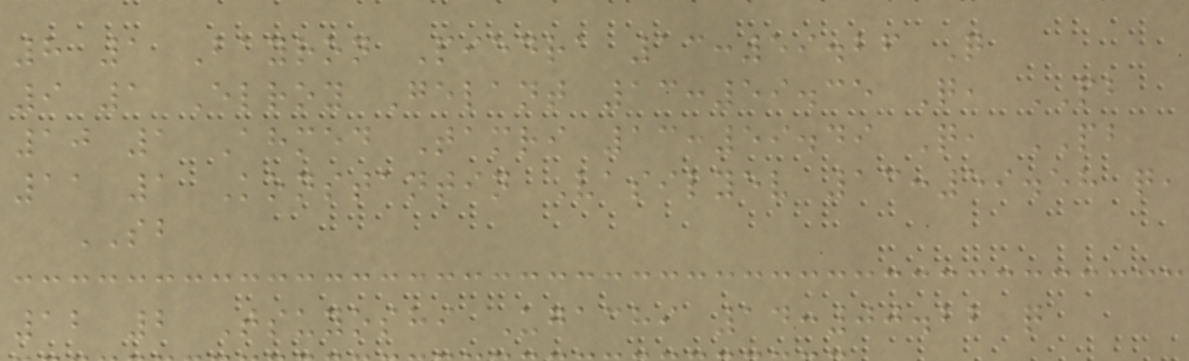8 1 Bayron Piedra 13:59.26 Q
9 1 Elroy Gelant 13:59.35 Q, PB
10 1 Ahmed Tamri 13:59.49 Q, PB
11 1 Konstantin Vasilyev 13:59.58 q,
SB
12 2 Tsuyoshi Ugachi 14:00.22 q
